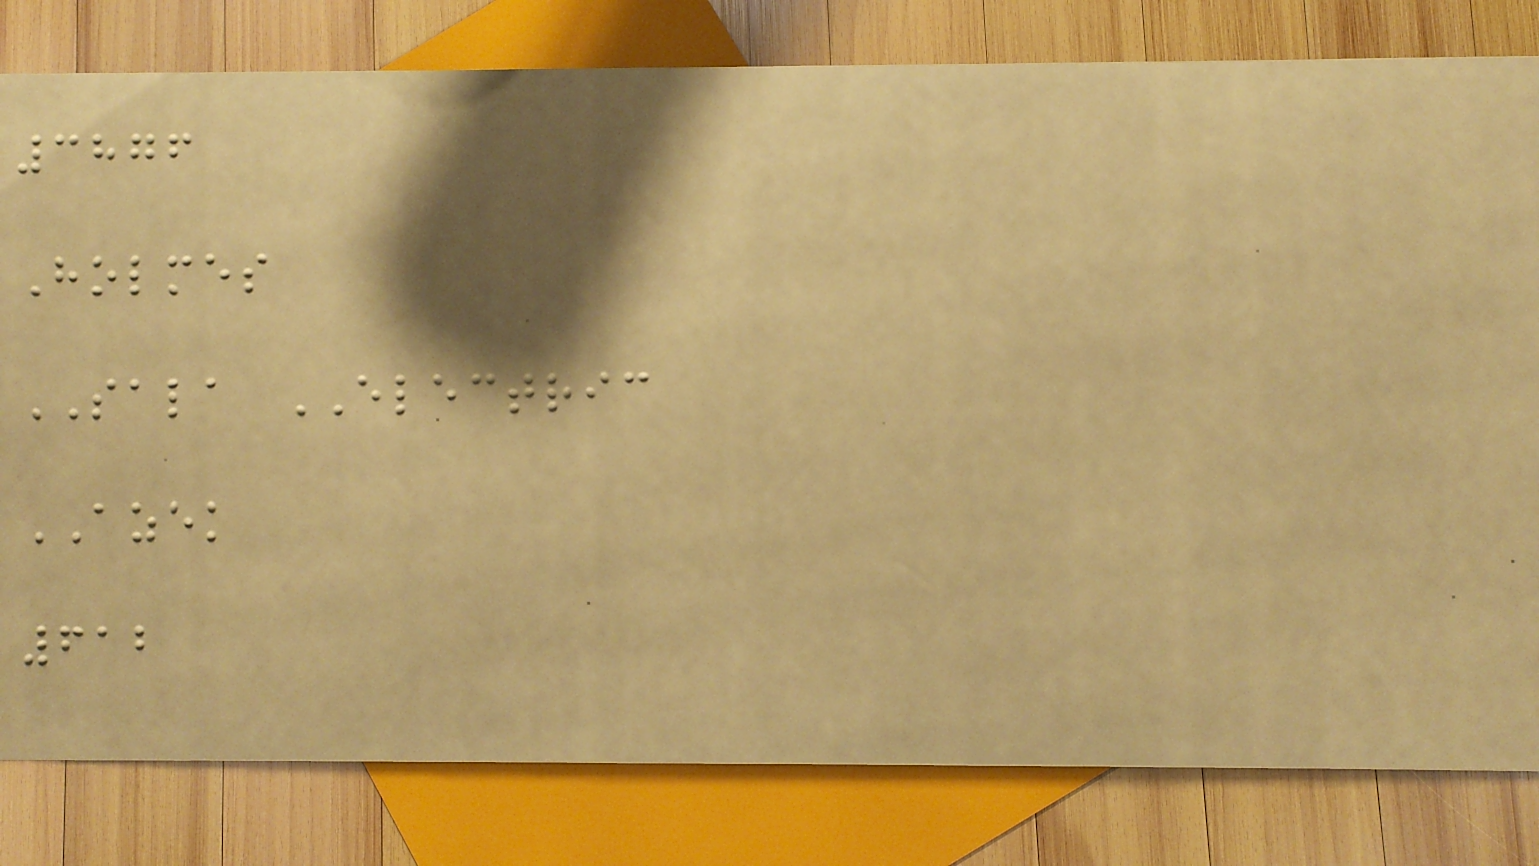3876
Holmes
SALA ELECTRIC
AZEK
612
